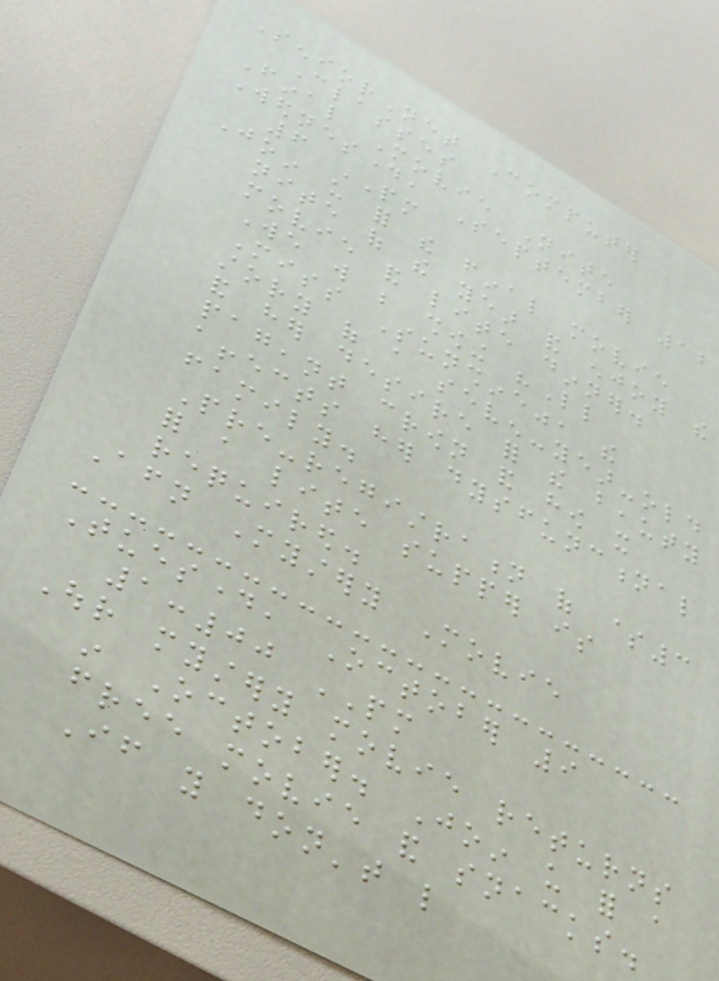SeniorNet Computer
Classes
Final Movie Nite
Wednesday, September 12
6 PM
Join us for the final movie
nite of the year and enjoy the
movie and lite dinner.
We will be showing "Little
Miss Sunshine", the
story of a seven-year-old
and her desire for the beauty
pageant crown and how it
affects her dysfunctional
family.
Pre-registration of $3
for a lite supper is
required.
Afternoon Mystery Movie
Tuesday, October 9
1:00 PM
Our mystery movie returns
in October. Join us for a
free movie and snacks.
If you don't like
